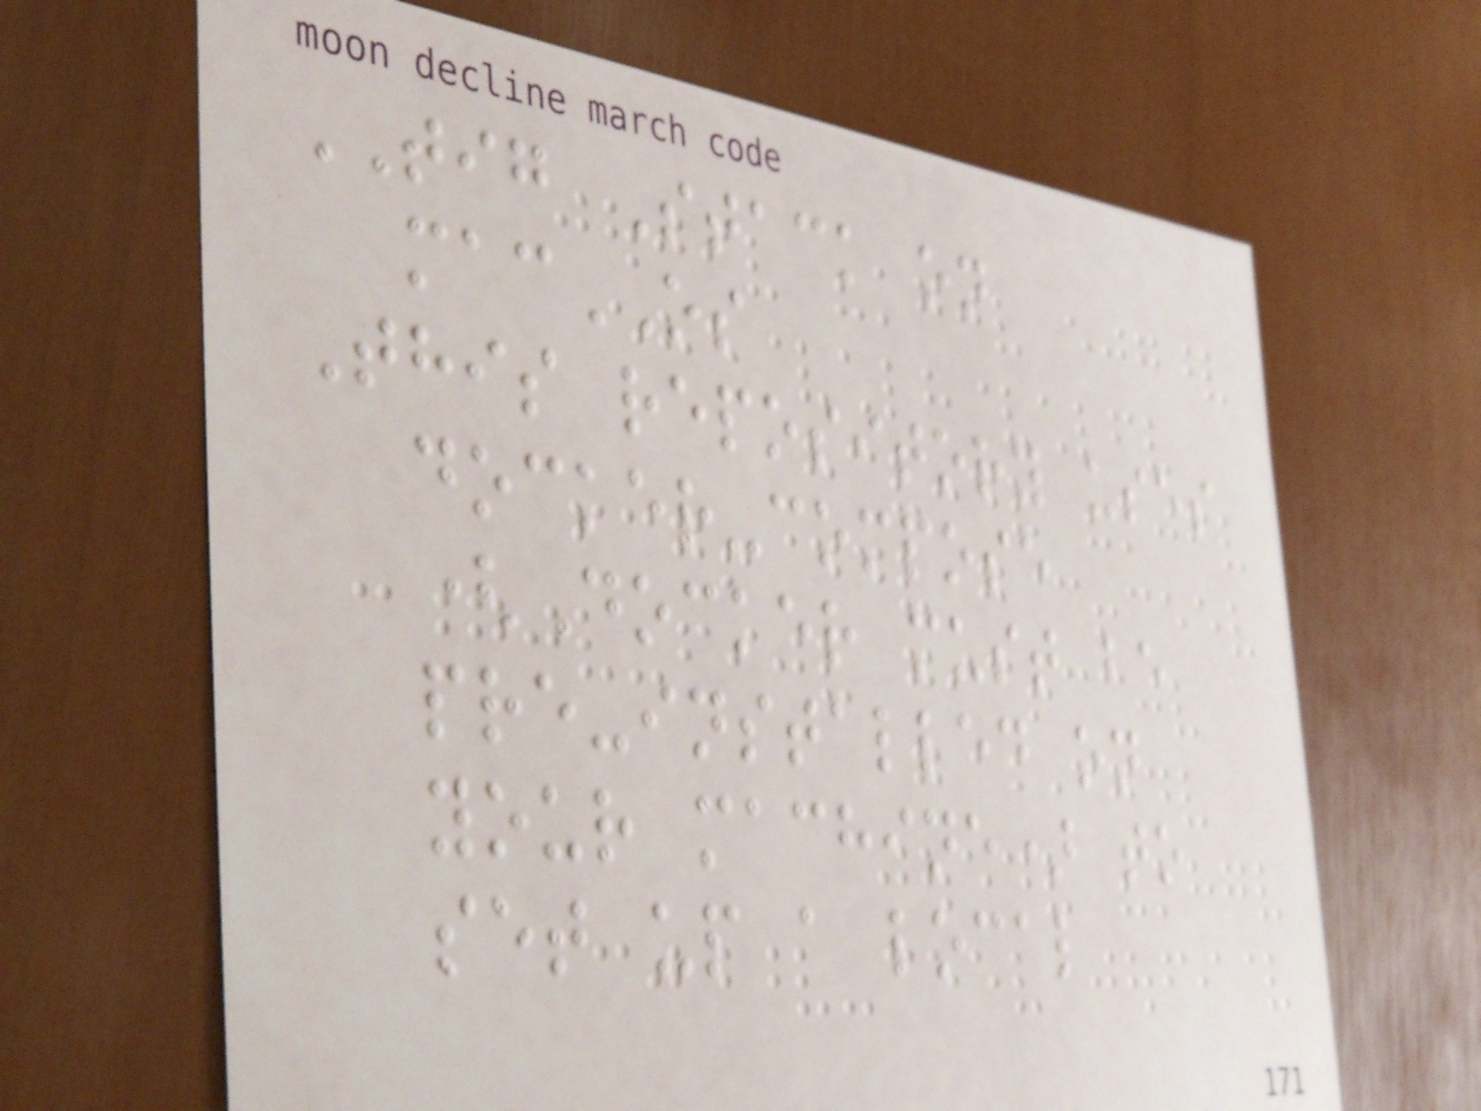TIG Stack on
macOS
This repository uses
docker-compose
(Docker must be
pre-installed on
your machine) to
set up a local
